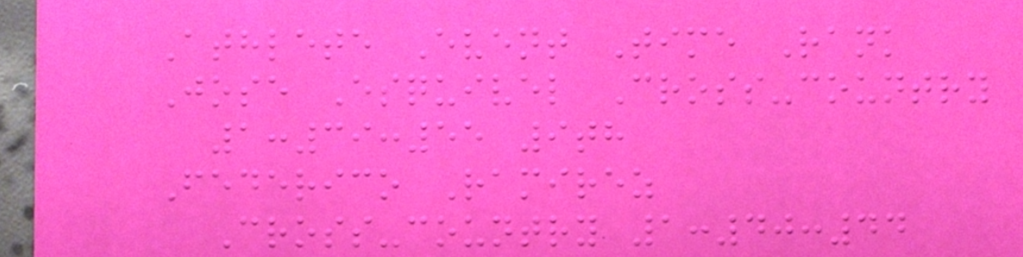Athlete Event Time Rank
Jose Esquivel Cross-country
1:39:55 9th
Federico Ramirez
Cross-country 1:40:44
